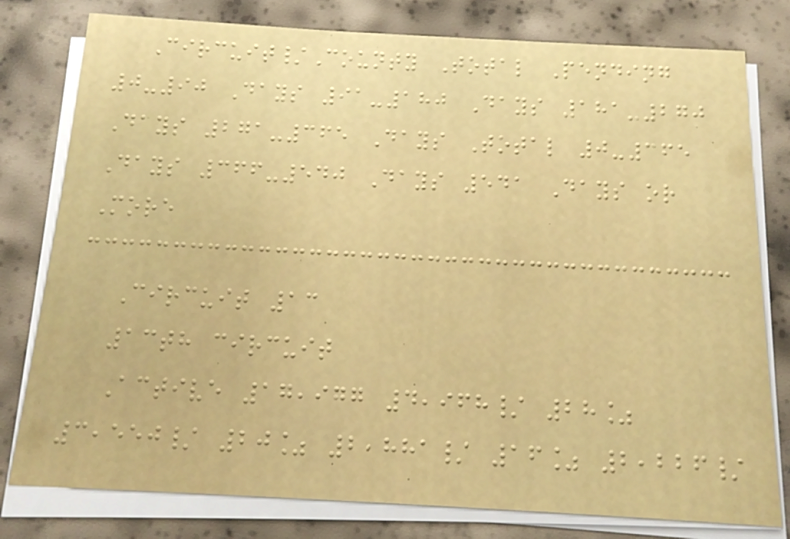Circuit/County Total Pending
0-90 Days 91-180 Days 181-270
Days 271-365 Days Total 0-365
Days 366-540 Days 541 Days or
More
Circuit 13
13th circuit
Active 17,977 4,968/ 28%
3,550/ 20% 2,881/ 16% 2,226/
